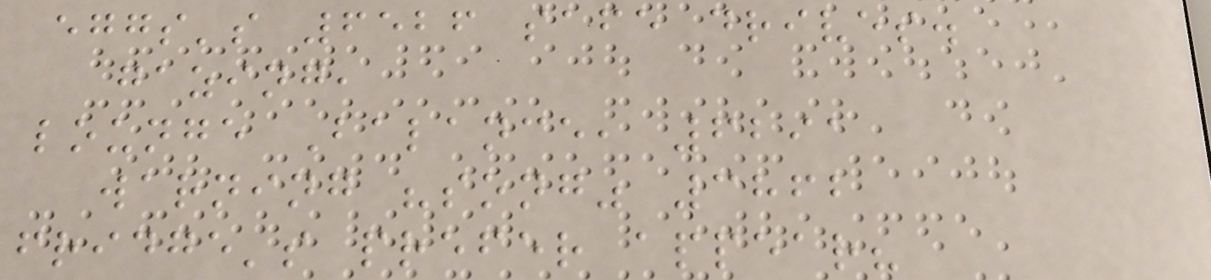eggs's 6526 safe drives.
gazing,
lounge Balance, 6291
warning "song" 3862
fridge's prefer appear?
